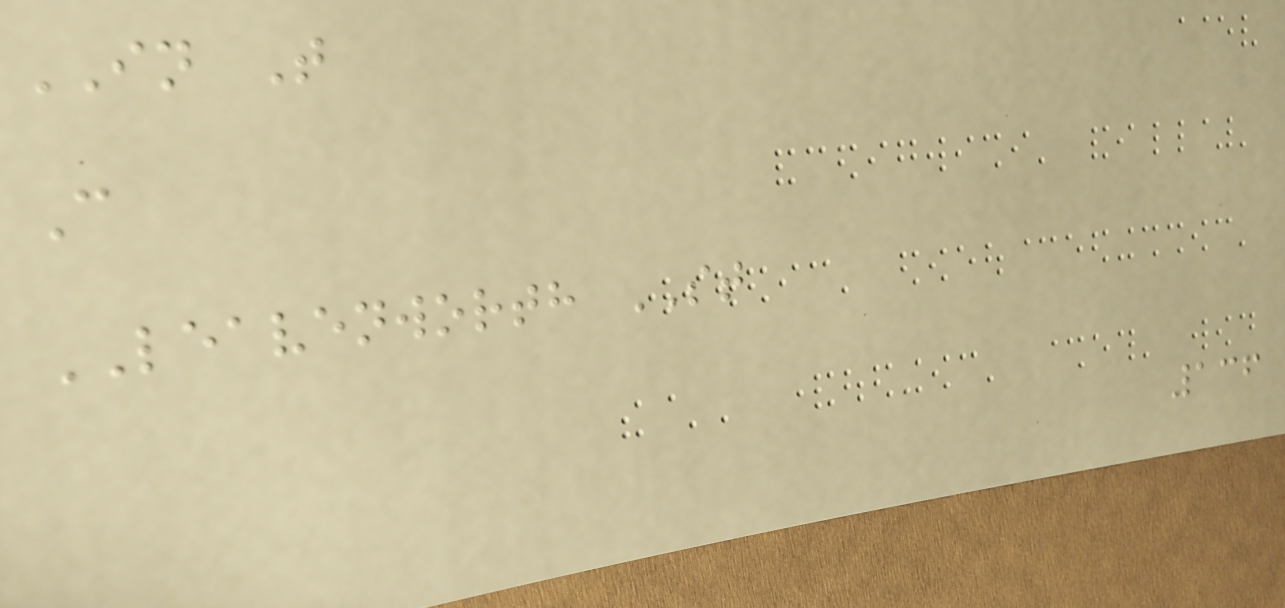IN T
C
LEAVENWORTH ST
136
